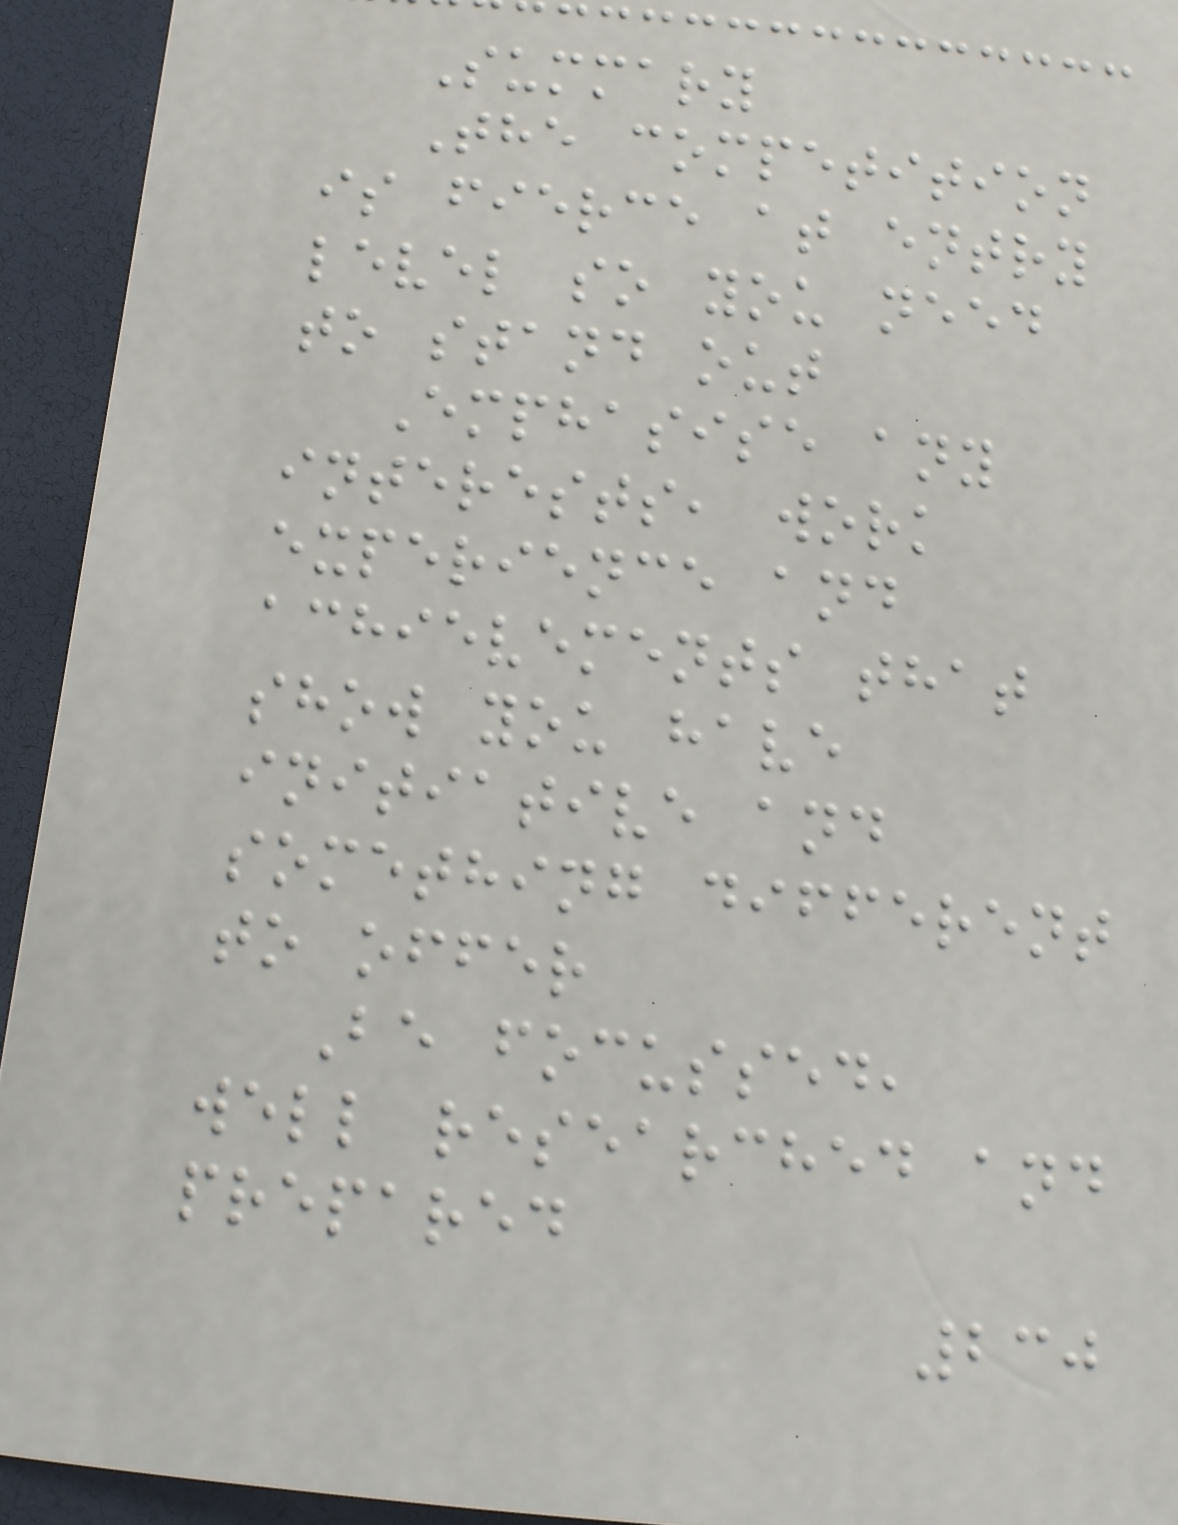Summary
The competition
is fierce at entry
level so you need
to stand out
Emphasise any
interests, work
experience and
achievements that
show you have
initiative and
something different
to offer
Be focussed,
well researched and
prepared
230
